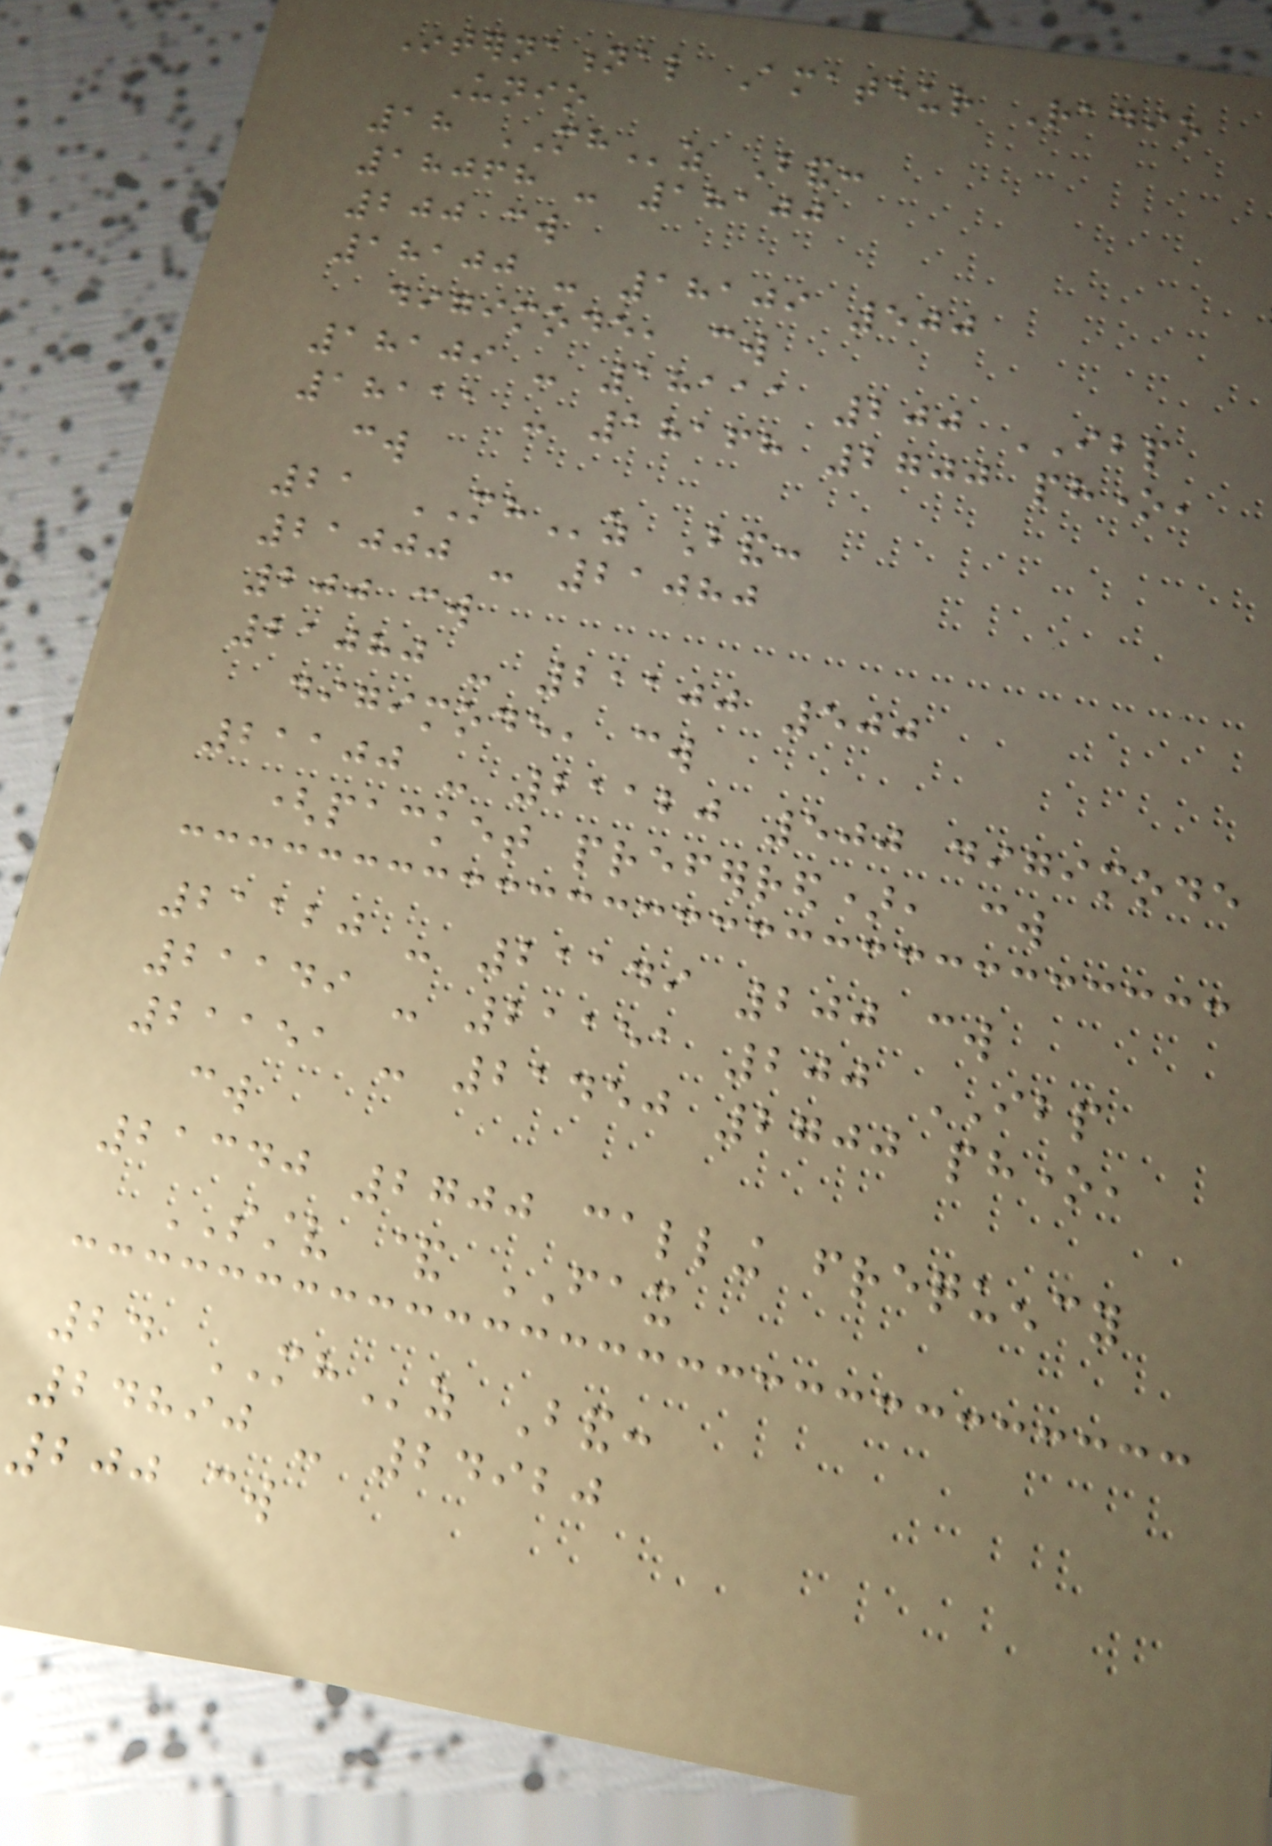International Amateur Radio
Unio
18 MHz Band:
18068 - 18100
200 cw
18100 - 18109 500
digimode, cw
18109 - 18111 200 IBP
18111 - 18168 2700 phone,
cw
21 MHz Band:
21000 - 21080
200 cw
21080 - 21100 500
digimode, cw
21100 - 21120 500 digimode
(packet preferred), cw
21120 - 21149 200 cw
21149 - 21151 200 IBP
21151 - 21450 2700 phone,
cw
21340 2700 calling frequency
SSTV & FAX
24 MHz Band:
24890 - 24920
200 cw
